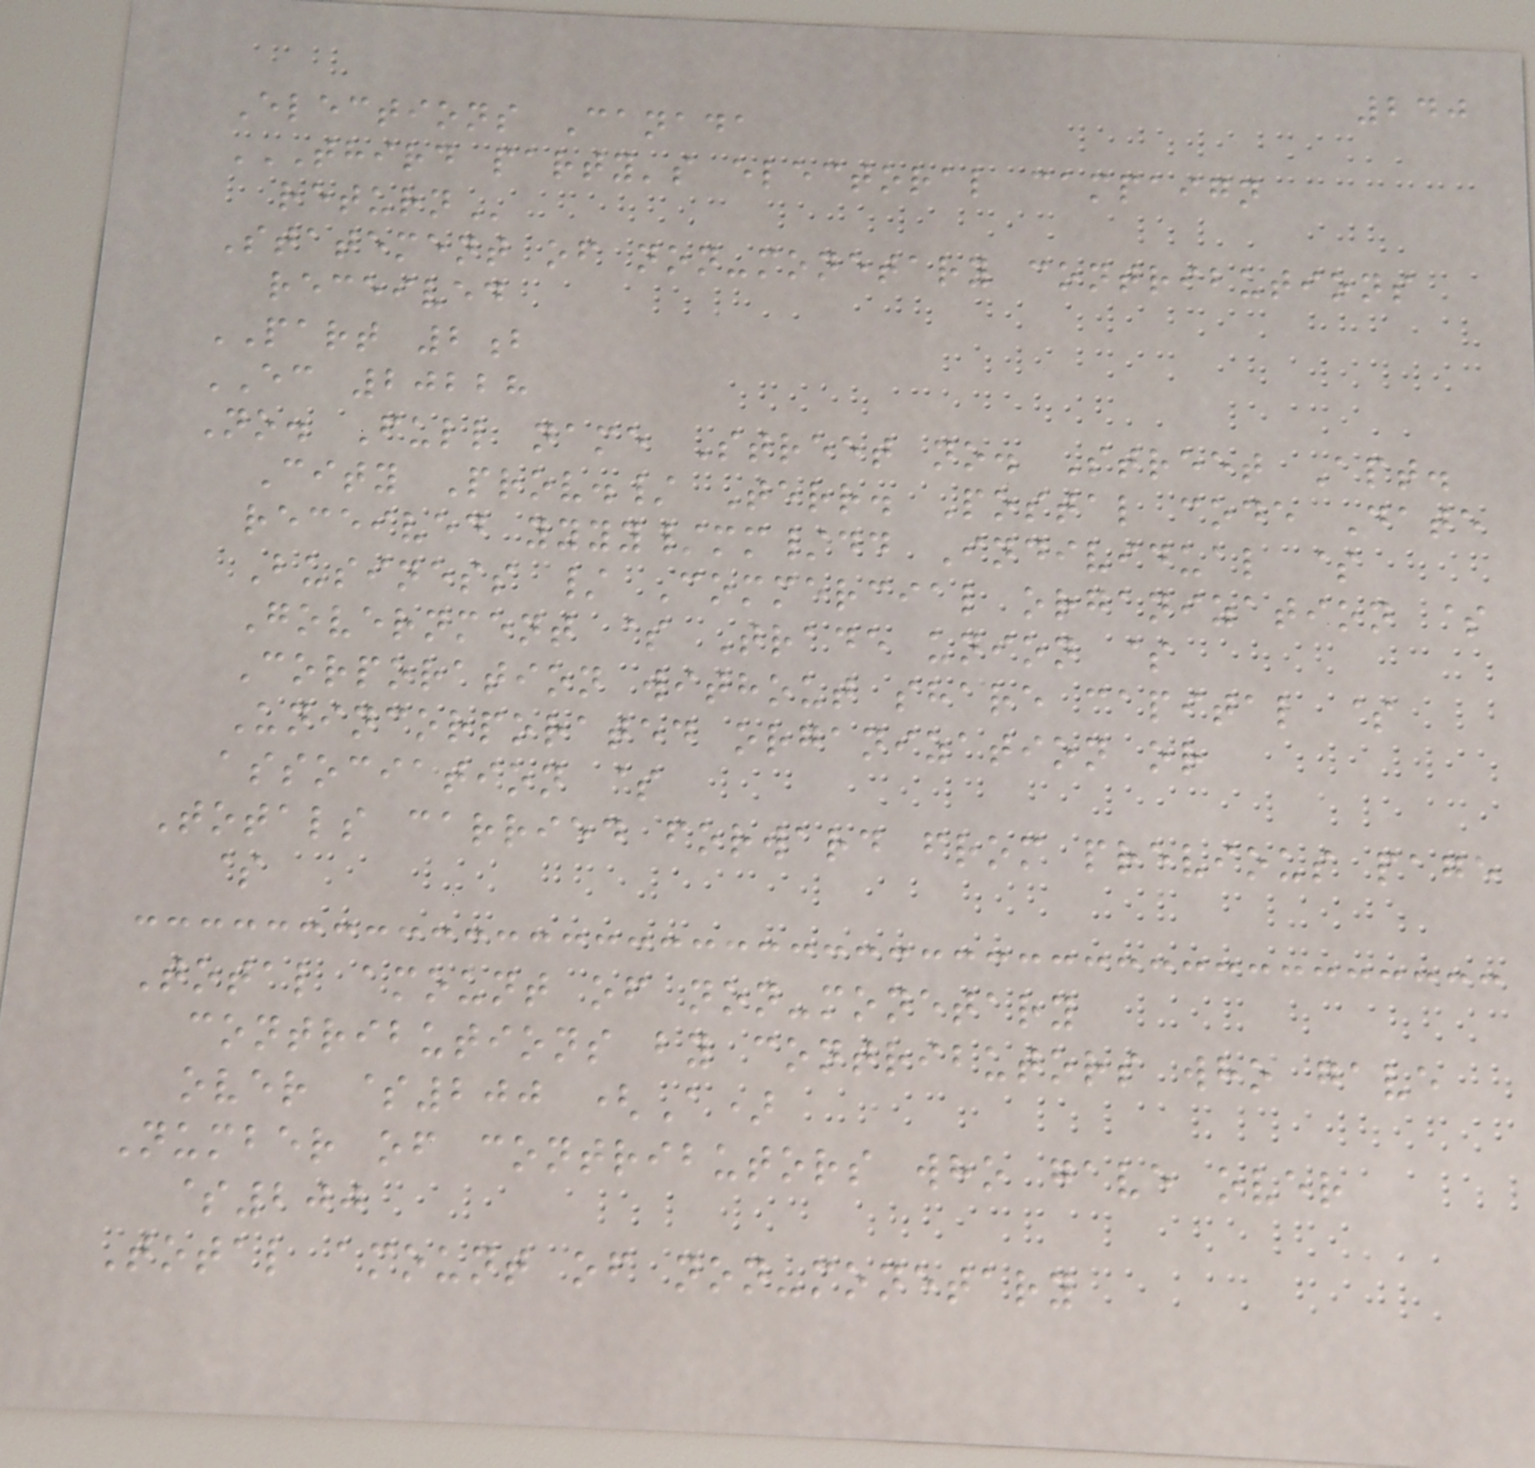240
Elections Canada
THIRD PARTY'S ELECTORAL CAMPAIGN
RETURN
Statement of non-monetary contributions
received
PART 2b
EC 20228
No. Full name Street no. Street Apt.
City Prov./ Terr. Postal code Date
received yyyy/mm/dd Individual $
Business / Commercial organization $
Government $ Trade union $
Corporation without share capital $
Unincorporated organization or
association $
Totals carried forward from previous page
$
Total amount of non-monetary
contributions by contributors who gave
over $200 (A)
Number of contributors who gave over
$200
Total amount of non-monetary
